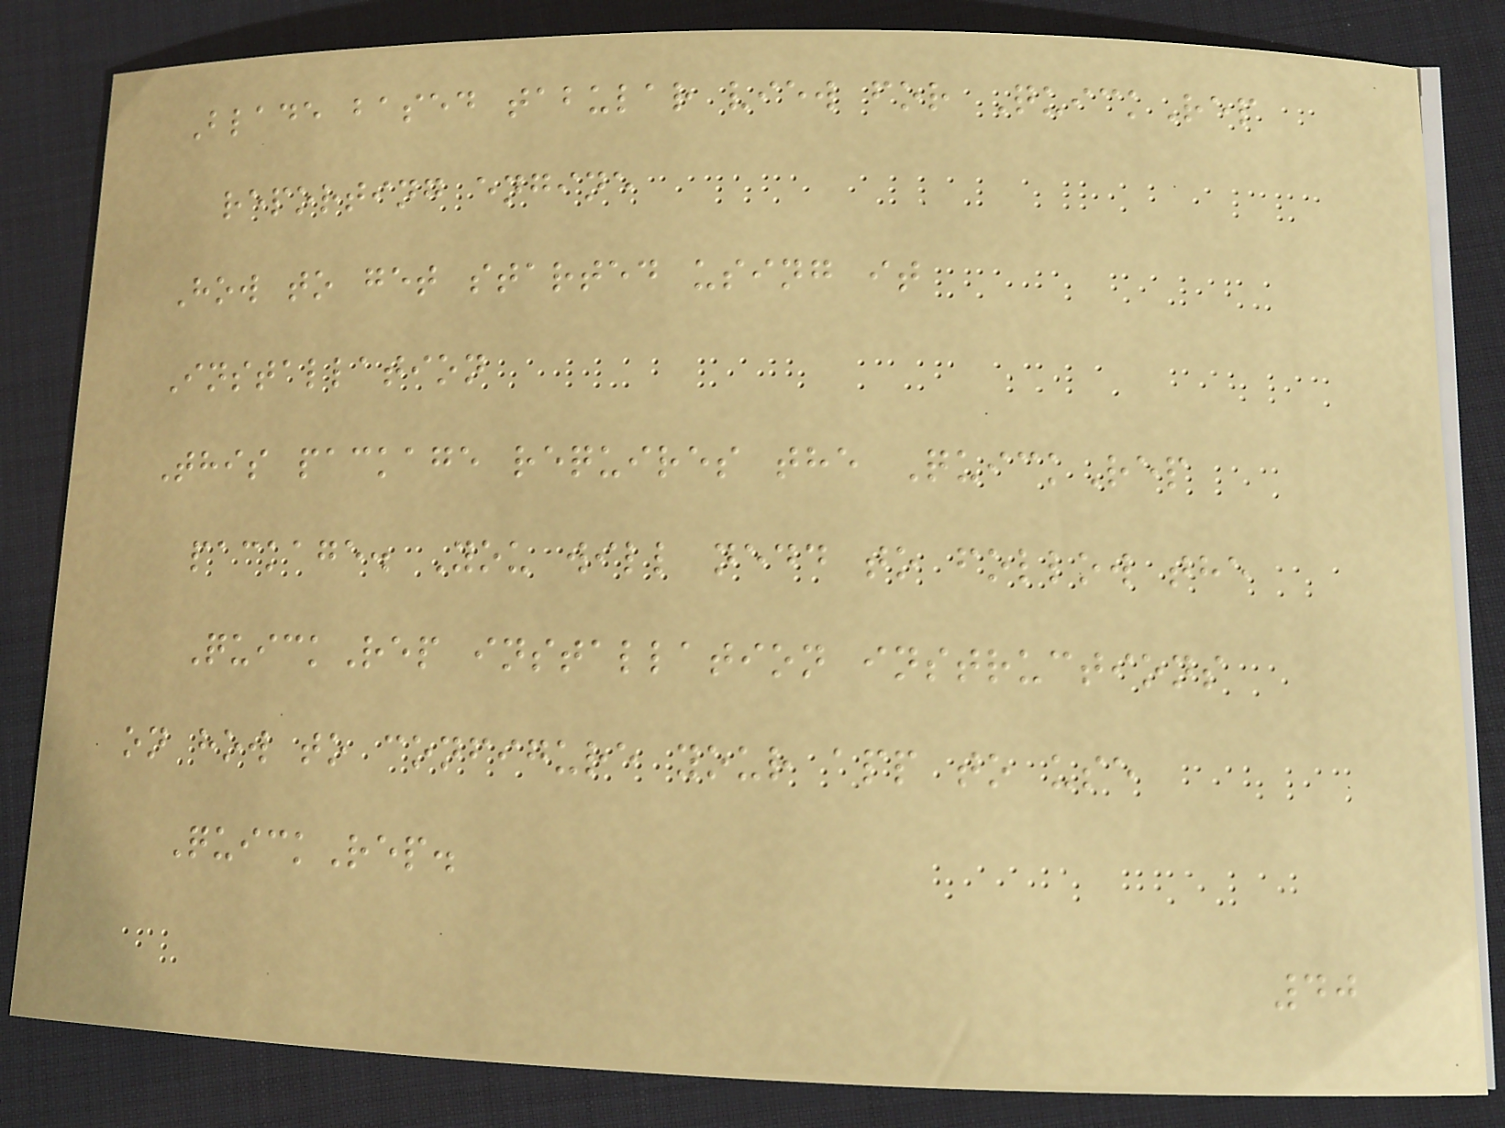Blade based tabular view for QuickRep
reporting engine
How to get started using it
Installation
This package requires the QuickRep
package. You will nedd to follow the
QuickRep installation instructions
on how to configure your app to use
QuickRep.
40
